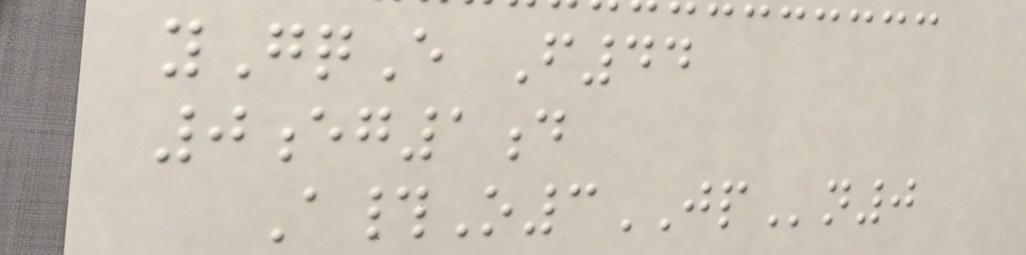yGqE F44
0eg1d
A#O3JPn0
